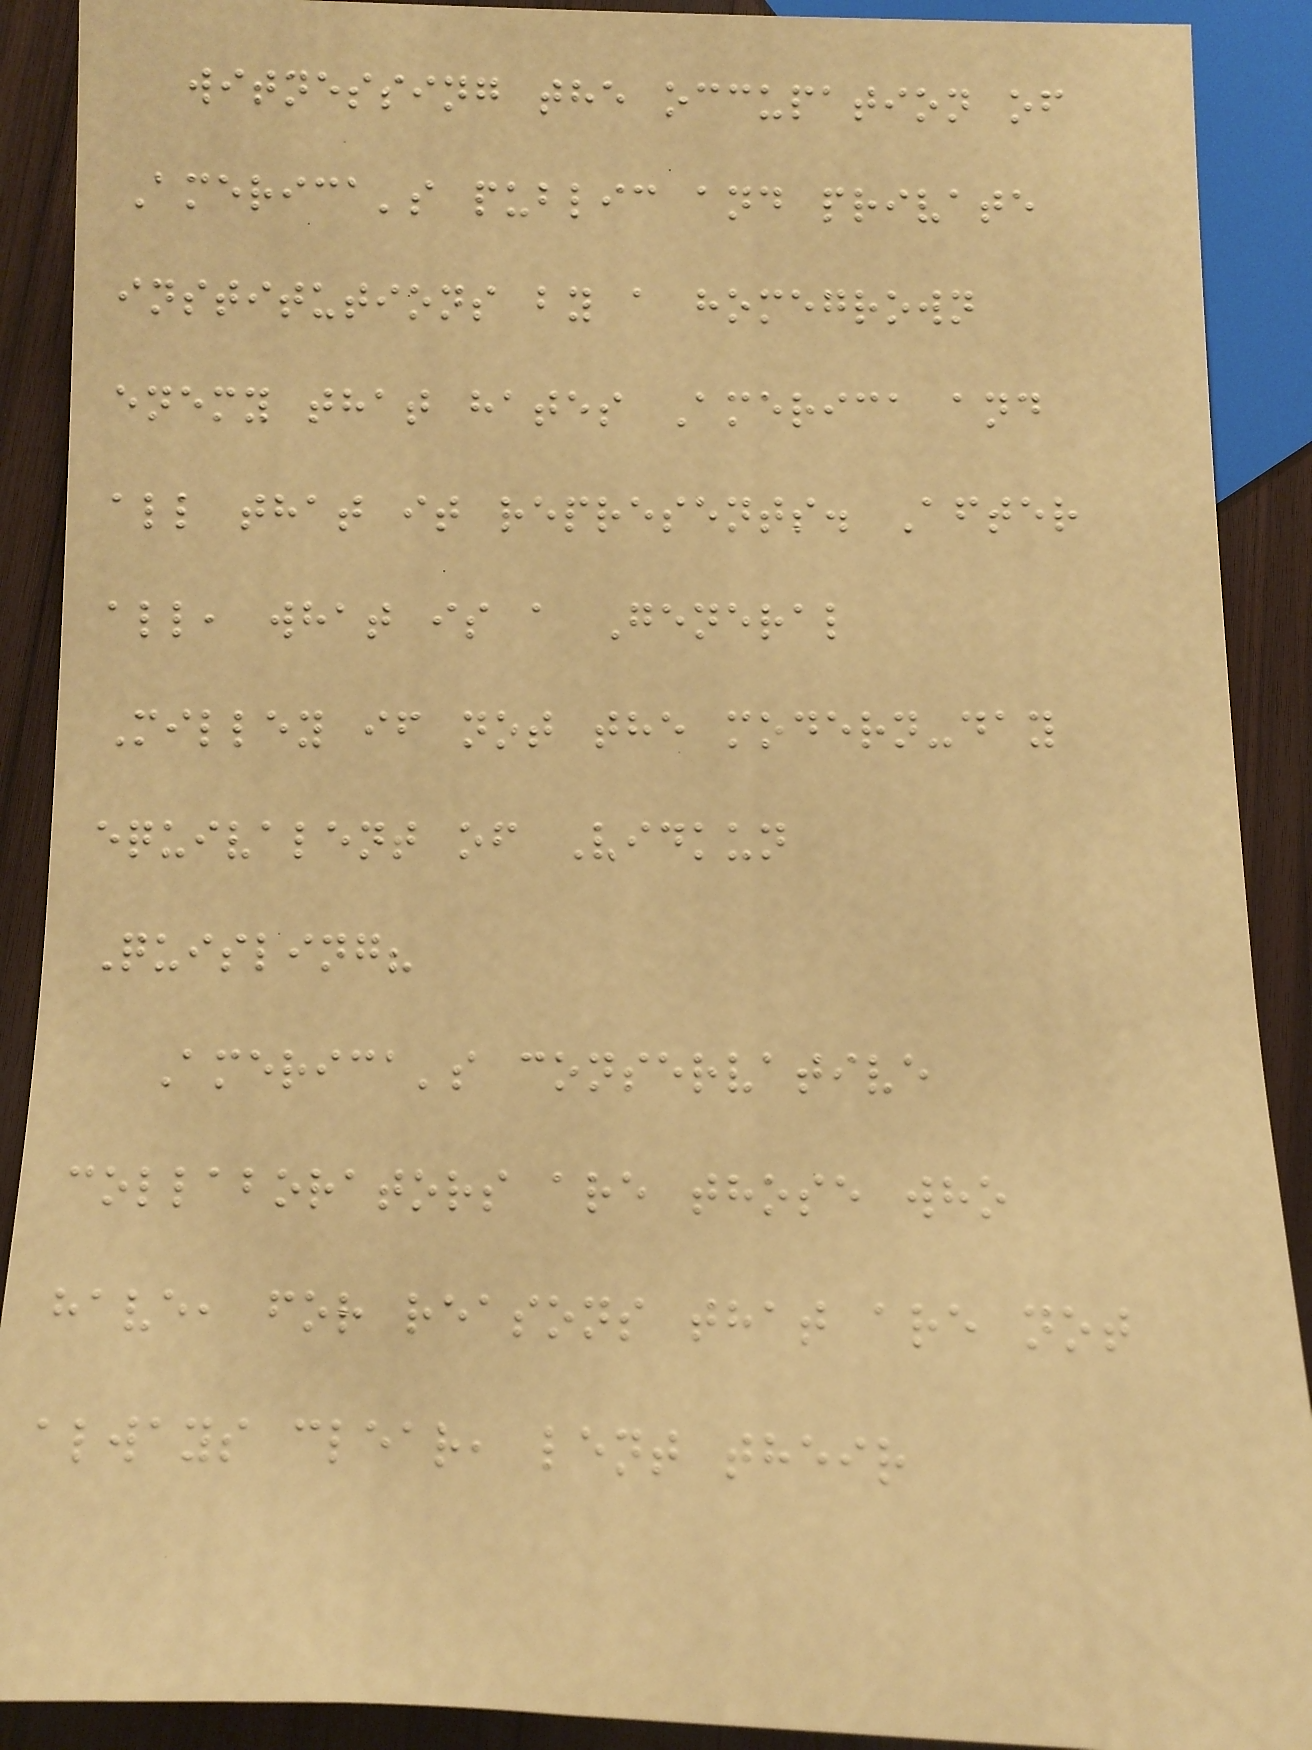witnessing the occupation of
America's public and private
institutions by a homegrown
enemy that hates America and
all that it represents. After
all, what is a General
Milley if not the modern-day
equivalent of Vidkun
Quisling?
America's conservative
collaborators are those who
have, for reasons that are not
always clear, lent their
